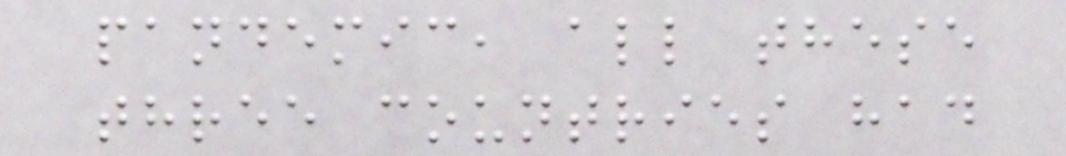pandemic, all these
three countries had
